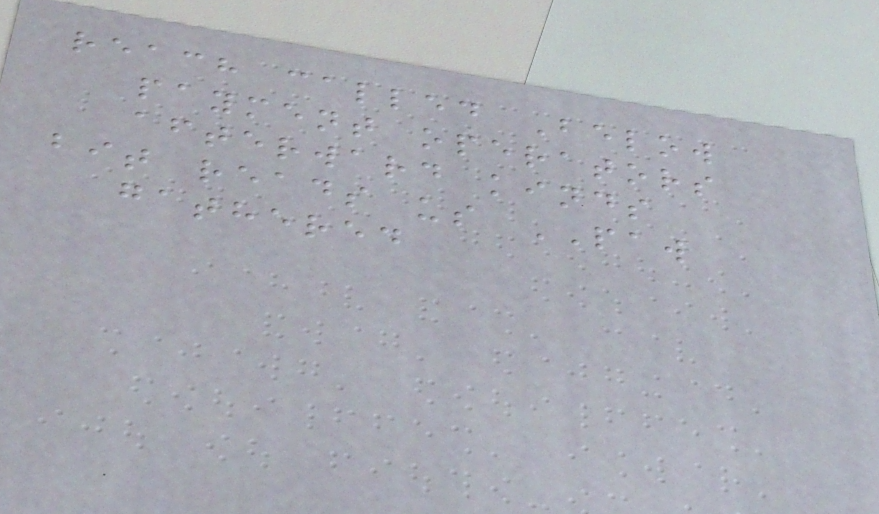reach called Below
payment operators
afterward kinds
bit reads us PAW
gathered
